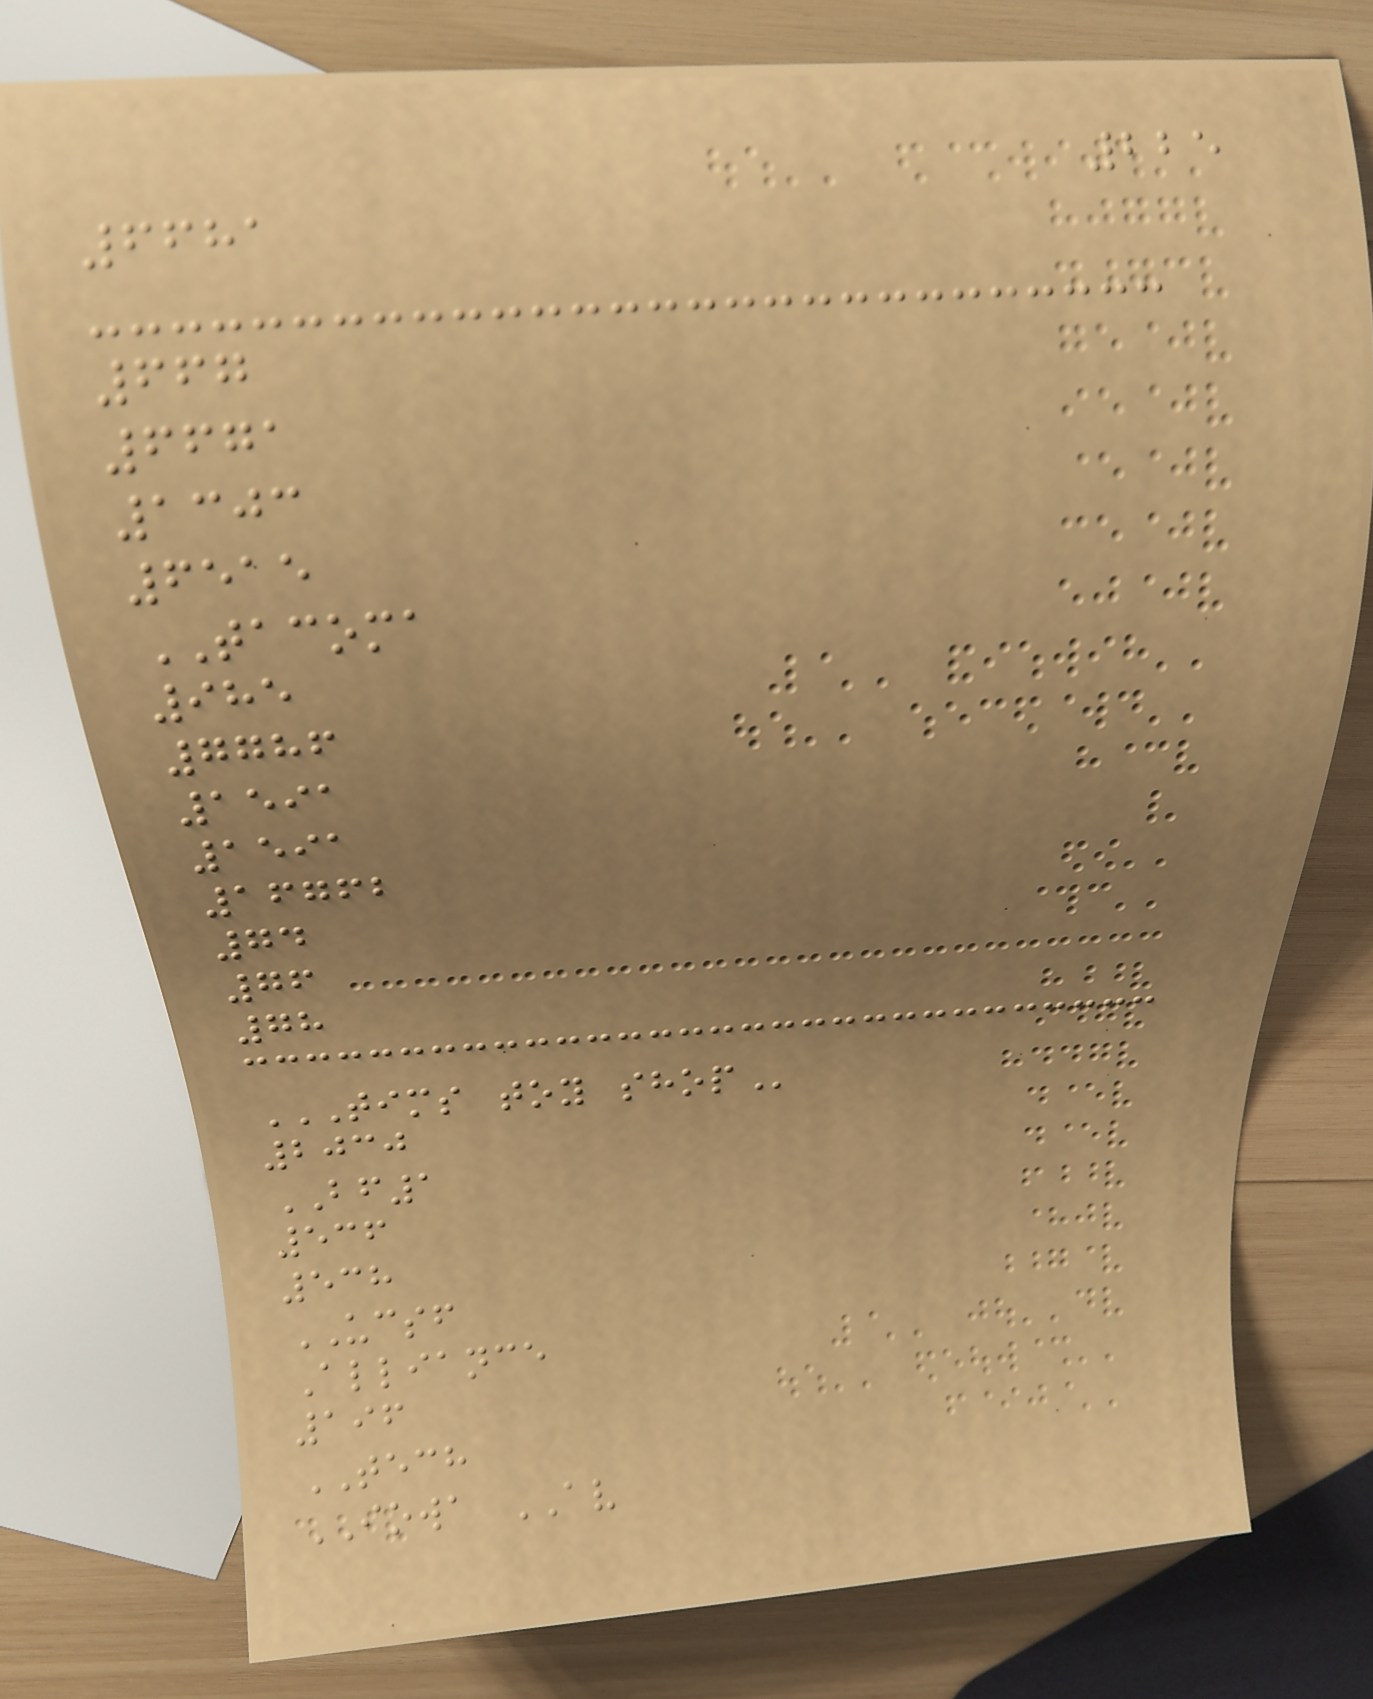225
6681
667
6671
1303
6515
TACOMA
985
7786
1591
1591
16762
74
76
78
TIMS TOY SHOP
2030
BF1
536
538
UCSF
Alliance
196
TECH
IOWA AV
